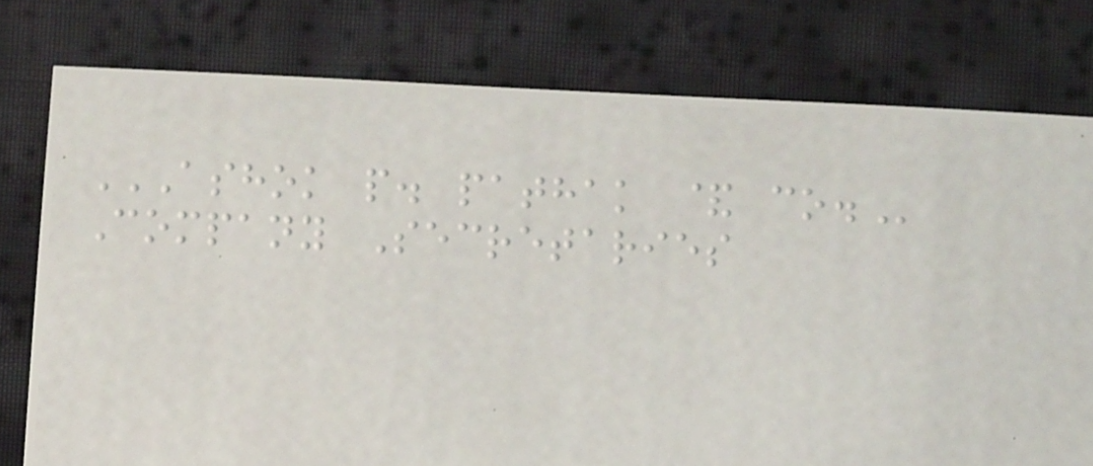ASHOK P. PATHAK & CO.
Company Secretaries
